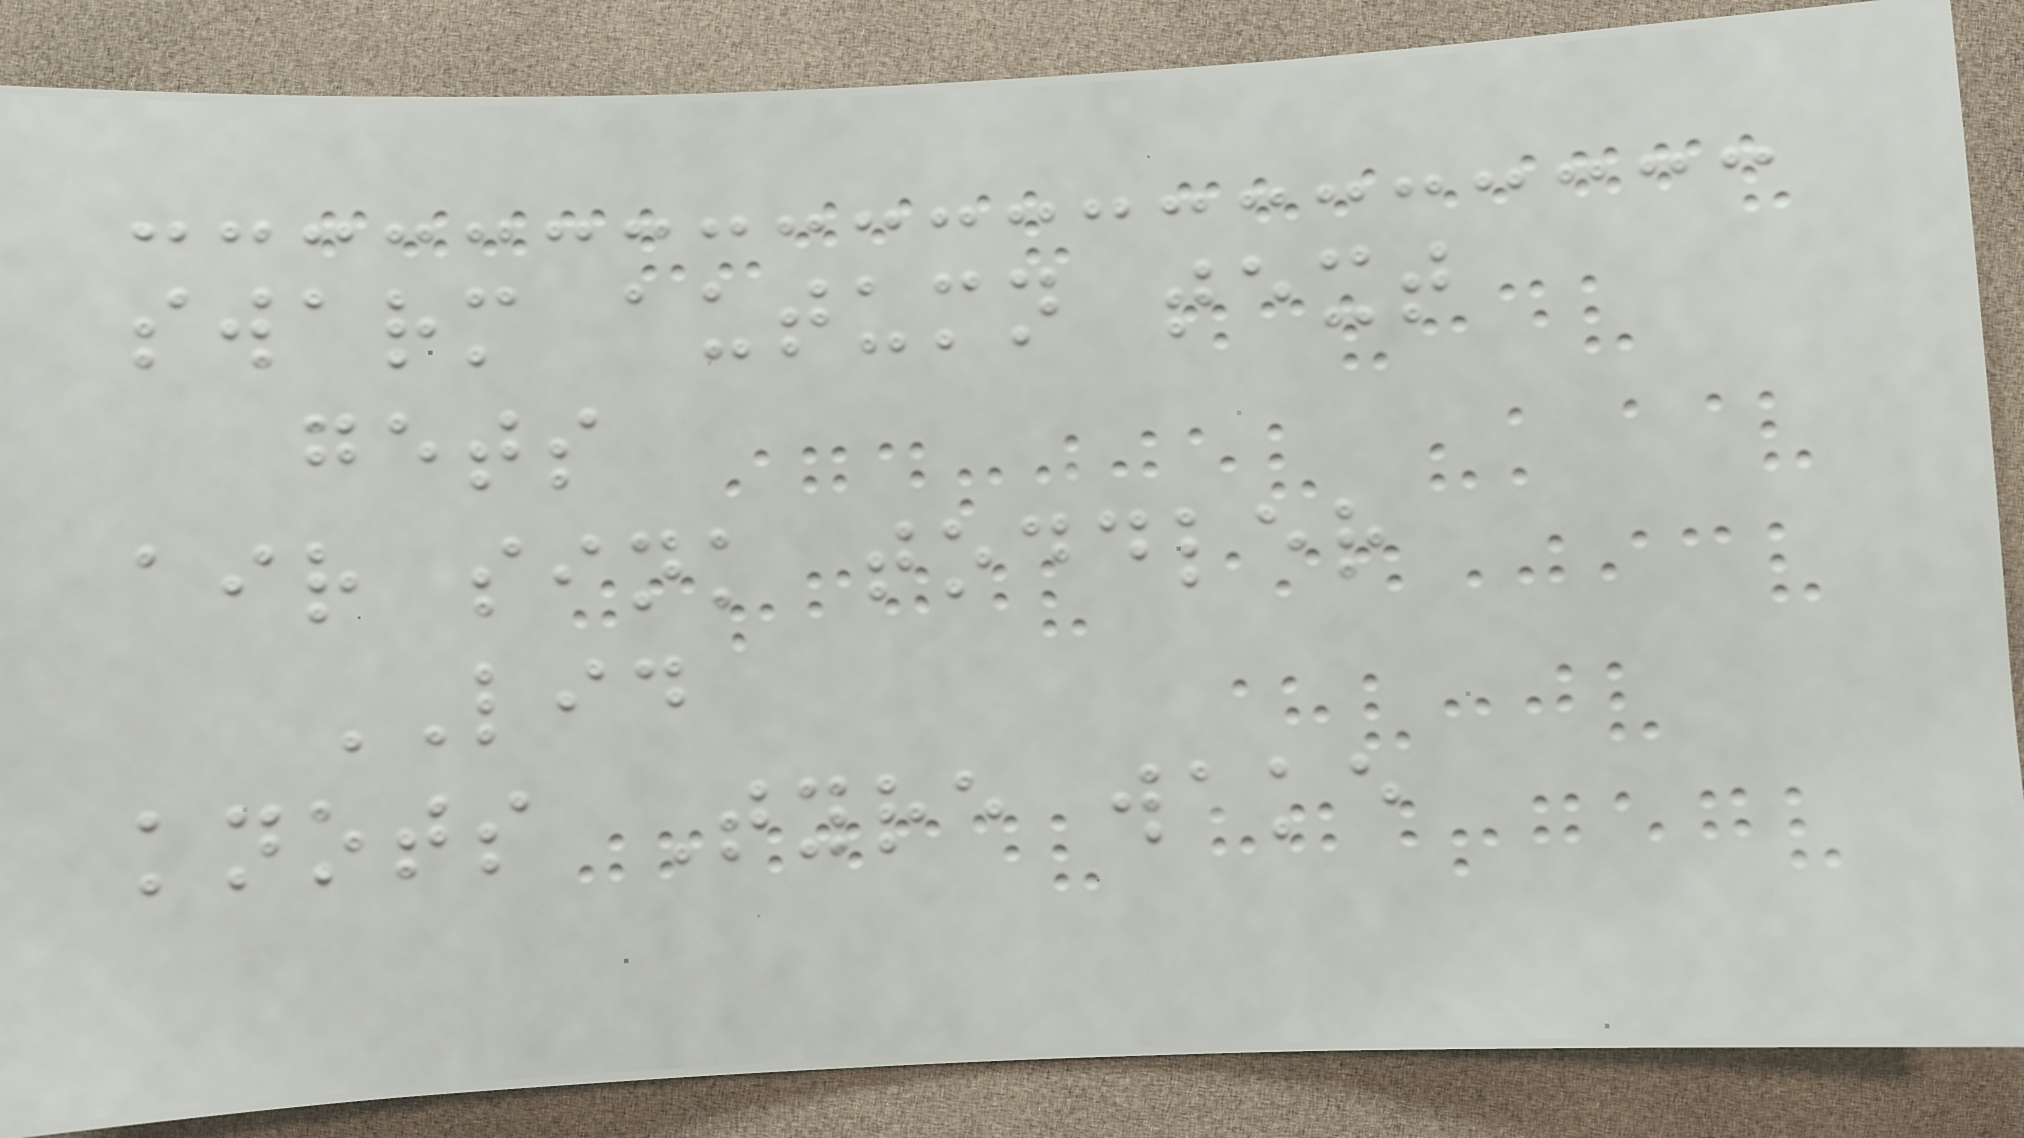swarm autumn text
gets
air sink toddler
LID
knots Tyre wake
